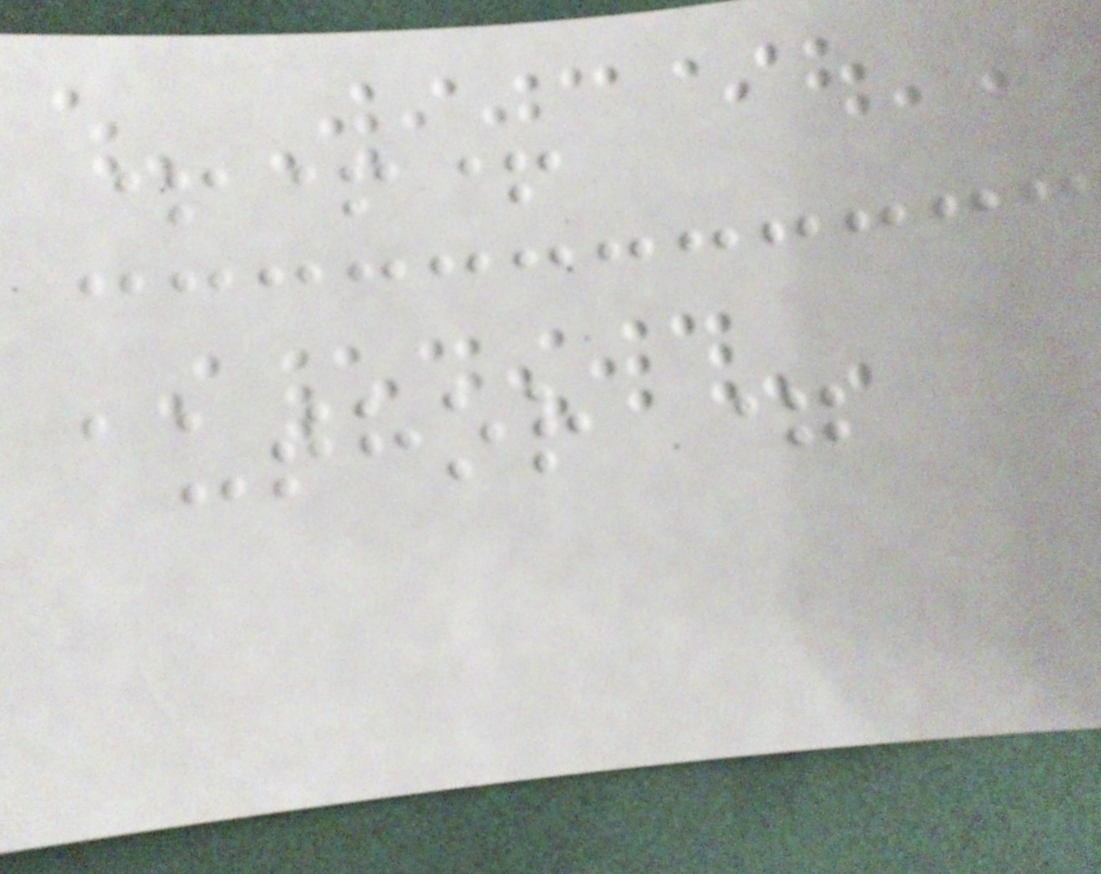+++
author =
